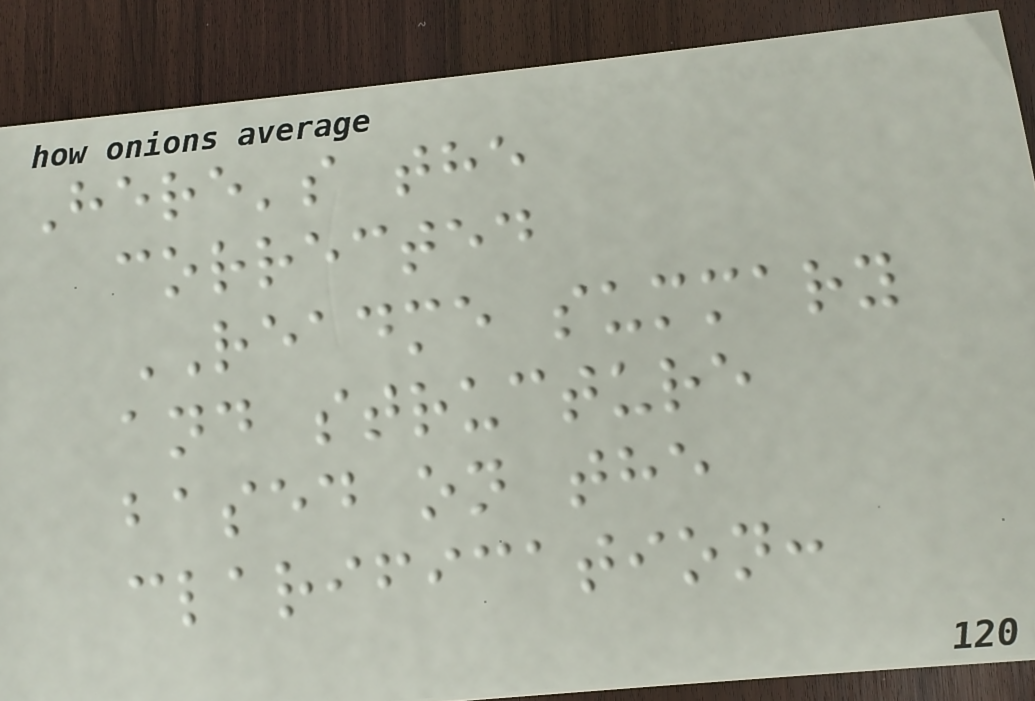Here's the
corrected
README summary
and structure
based on the
clarification:
